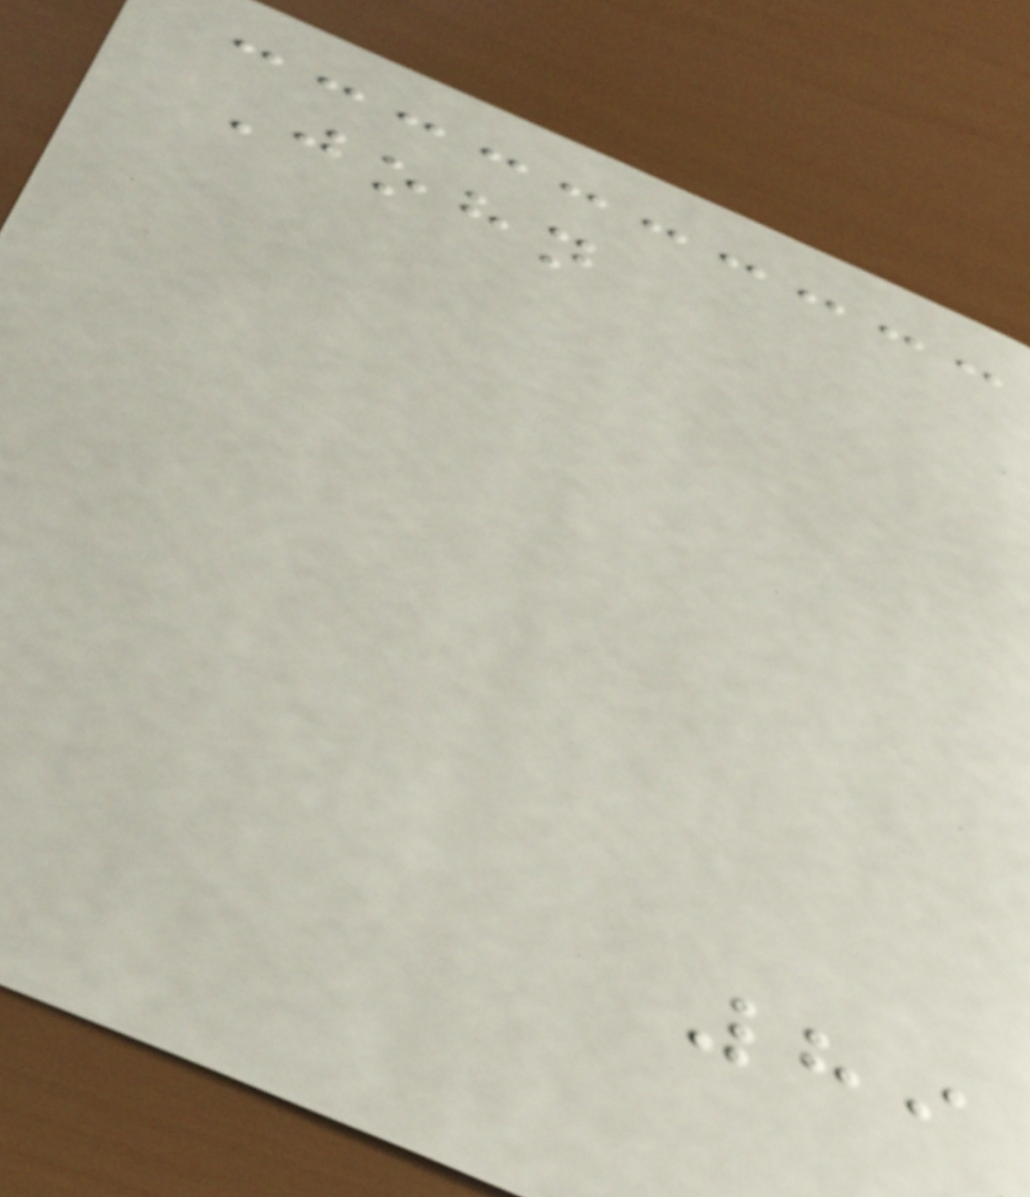John
89
